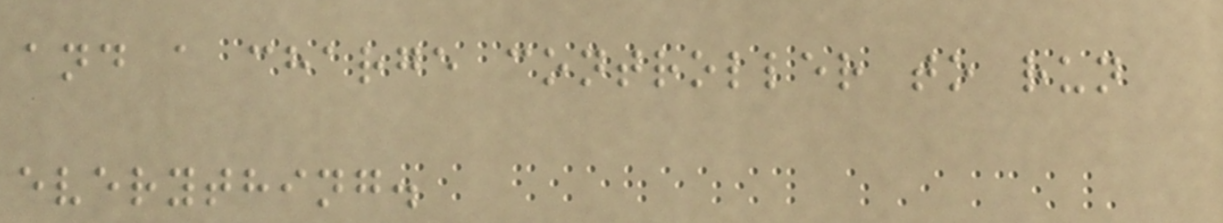and a charge controller to run
everything.
